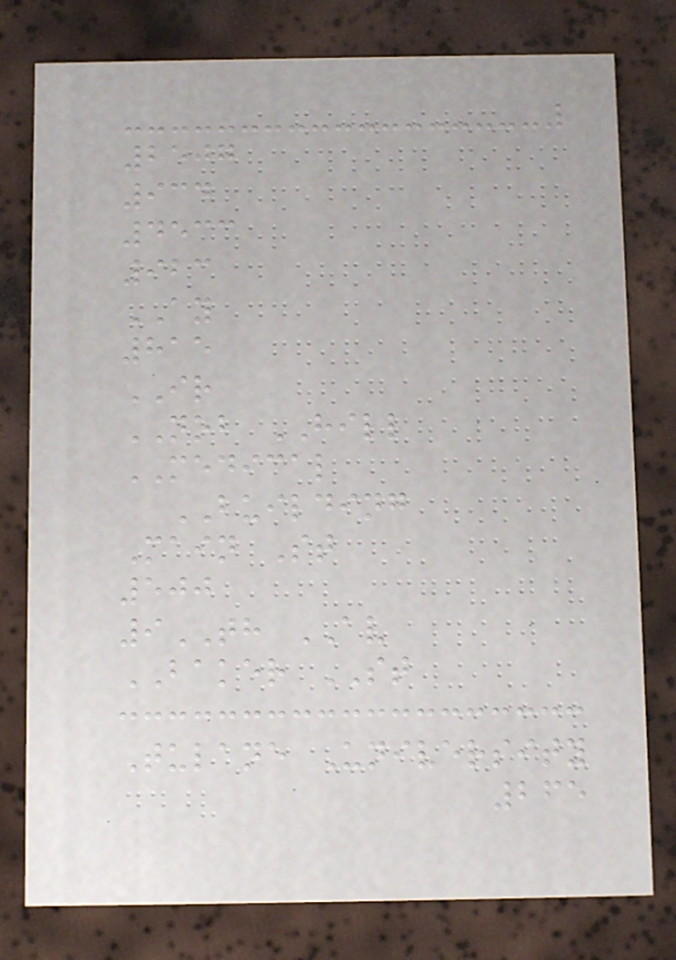2507
934
4533
923
AY
815
IR
NOB HILL
MEDICAL
BUILDING
Main St
500
9TH AV
BAKER ST
Tulane University
265
